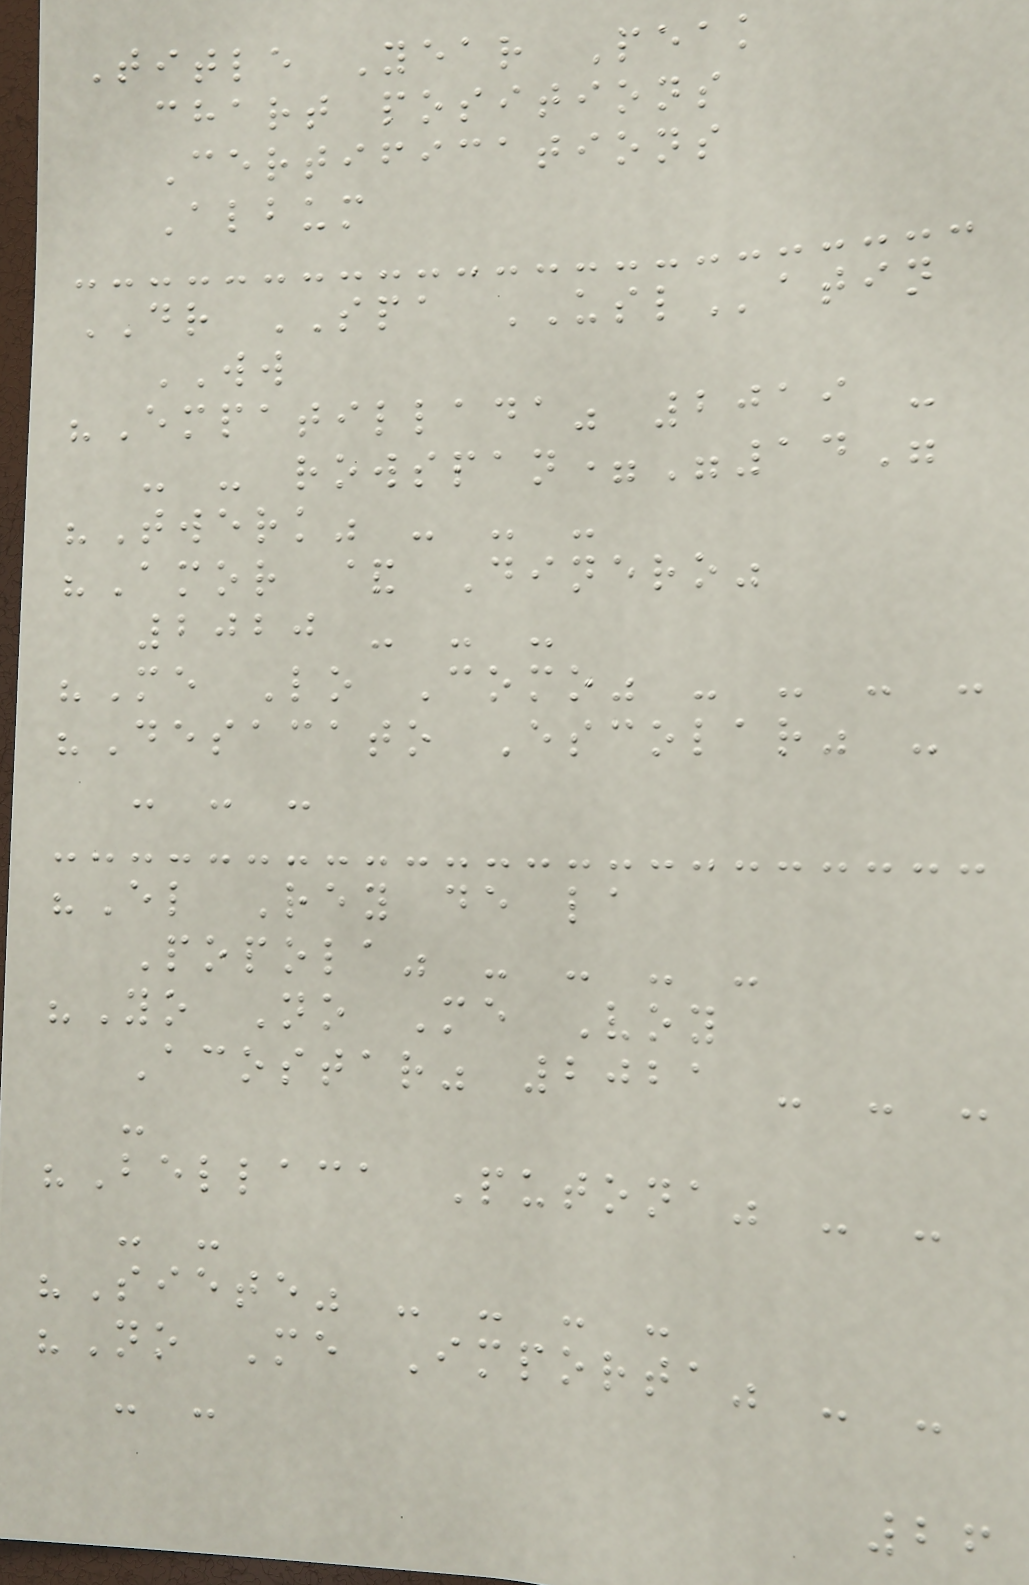Title Year Peak
chart positions
Certifications
Album
DR SPA USLatin
WW
"Empatillada" 2019 -
- - rowspan="14"
"Twerk" - - -
"Amor & Dinero"
2020 - - -
"Me Lo Como" - - - -
"Desacato Escolar" -
- - -
"El Rey de la
Popola" - - - -
"Yo No Me Voy
Acostar" 2021 - - -
-
"Bellaca Putona" - -
- -
"Siete" - - - -
"No Me Importa" - -
- -
26
